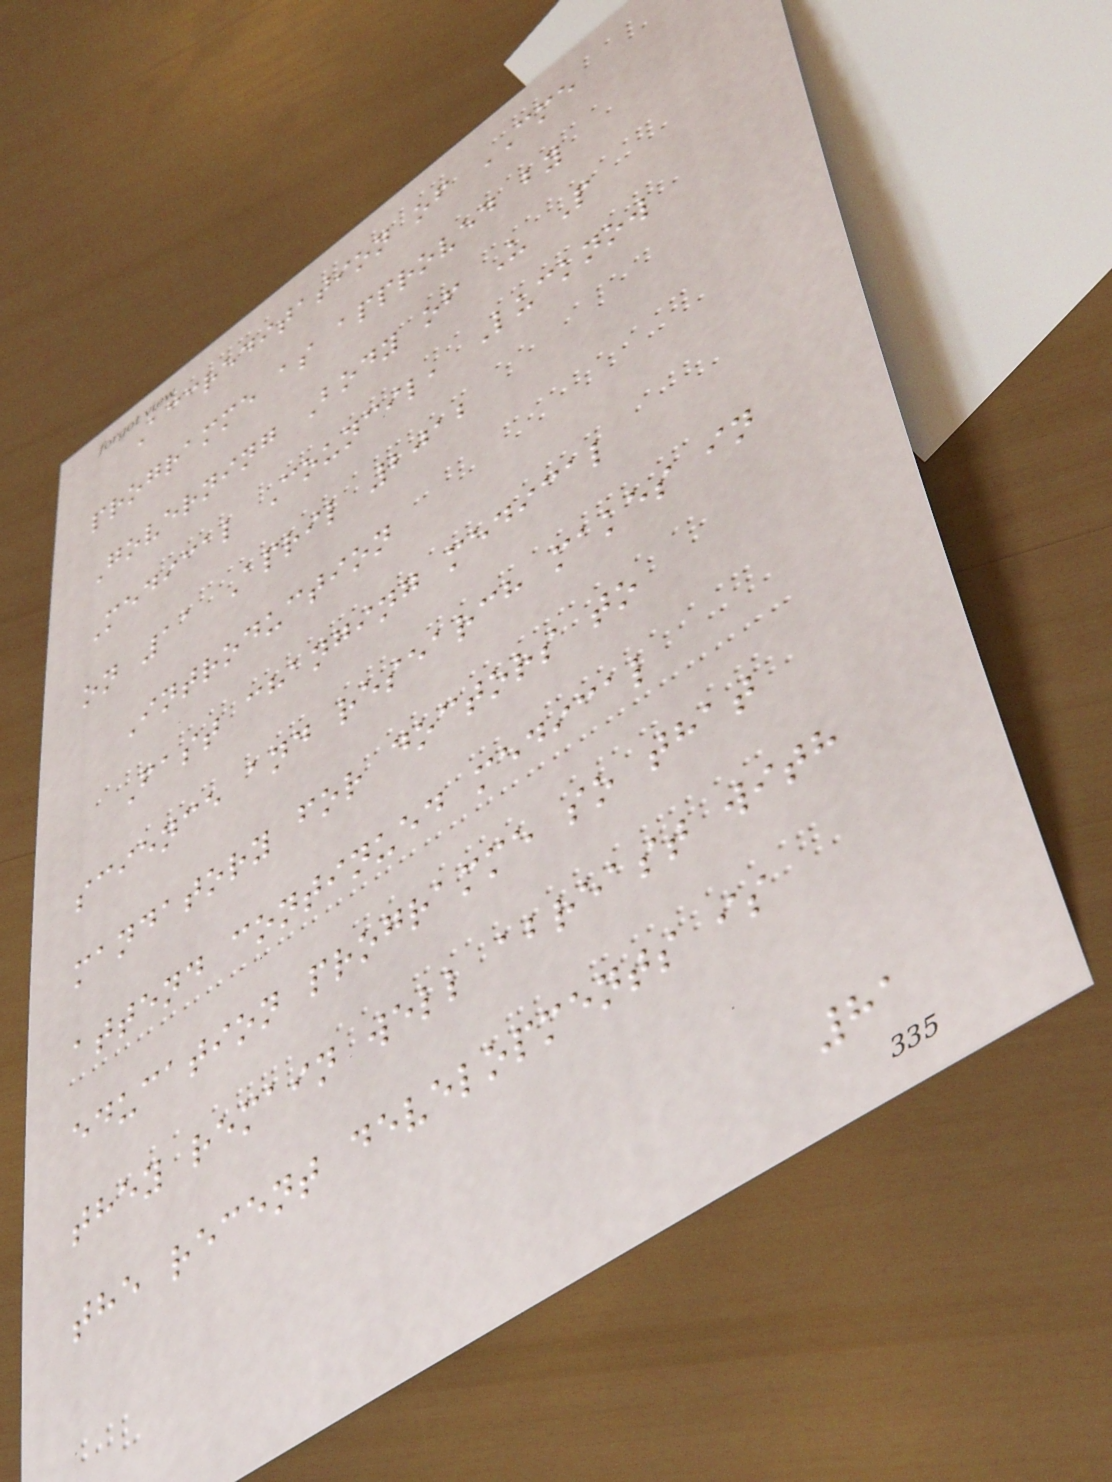Accreditation of CME
programme as approved by
Governing Body of U P
Medical Council, Lucknow
on 11 April 2012
Introduction
Fast changing medical
science and research makes in
mandatory for doctors to
attend continued medical
education programme so that
they remain well abreast with
the recent developments is
81
